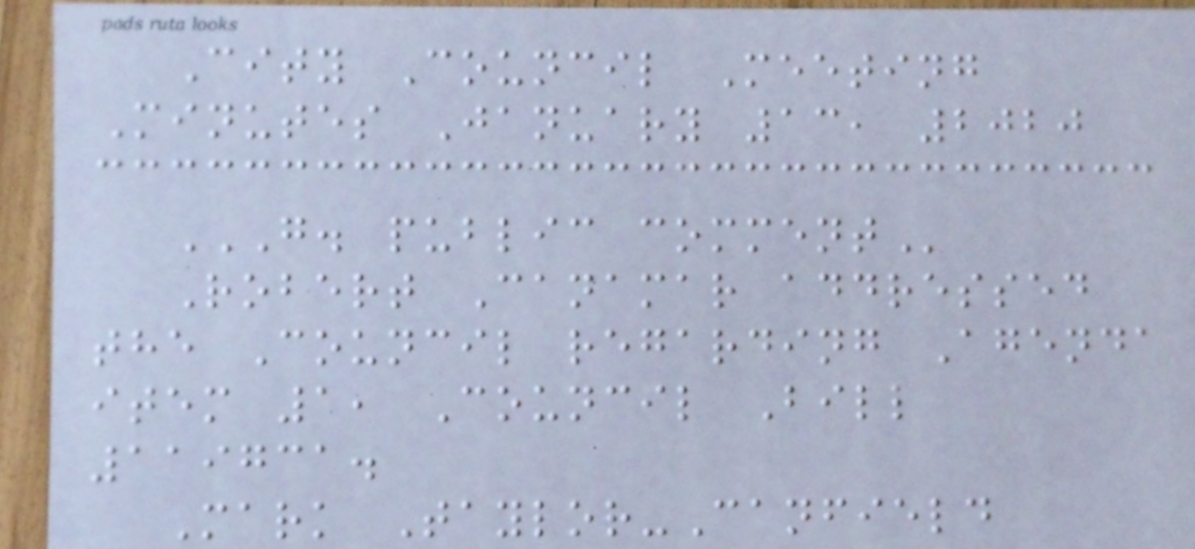City Council Meeting
Minutes January 13, 2020
G. PUBLIC COMMENT
Robert Canamar addressed
the Council regarding Agenda
item 1, Council Bill
119731.
Mark Taylor-Canfield
